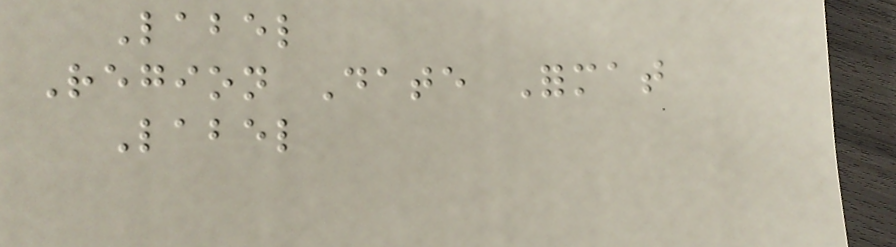Label
Region Date Format
Label
